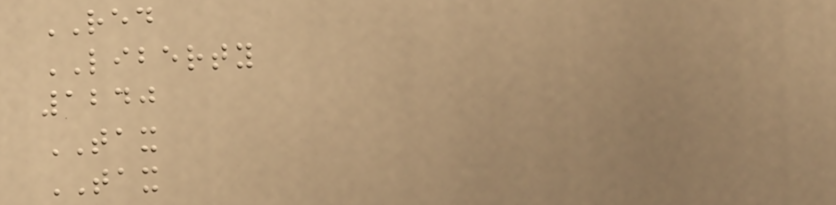RED
LIBERTY
1240
TAX
TAX
